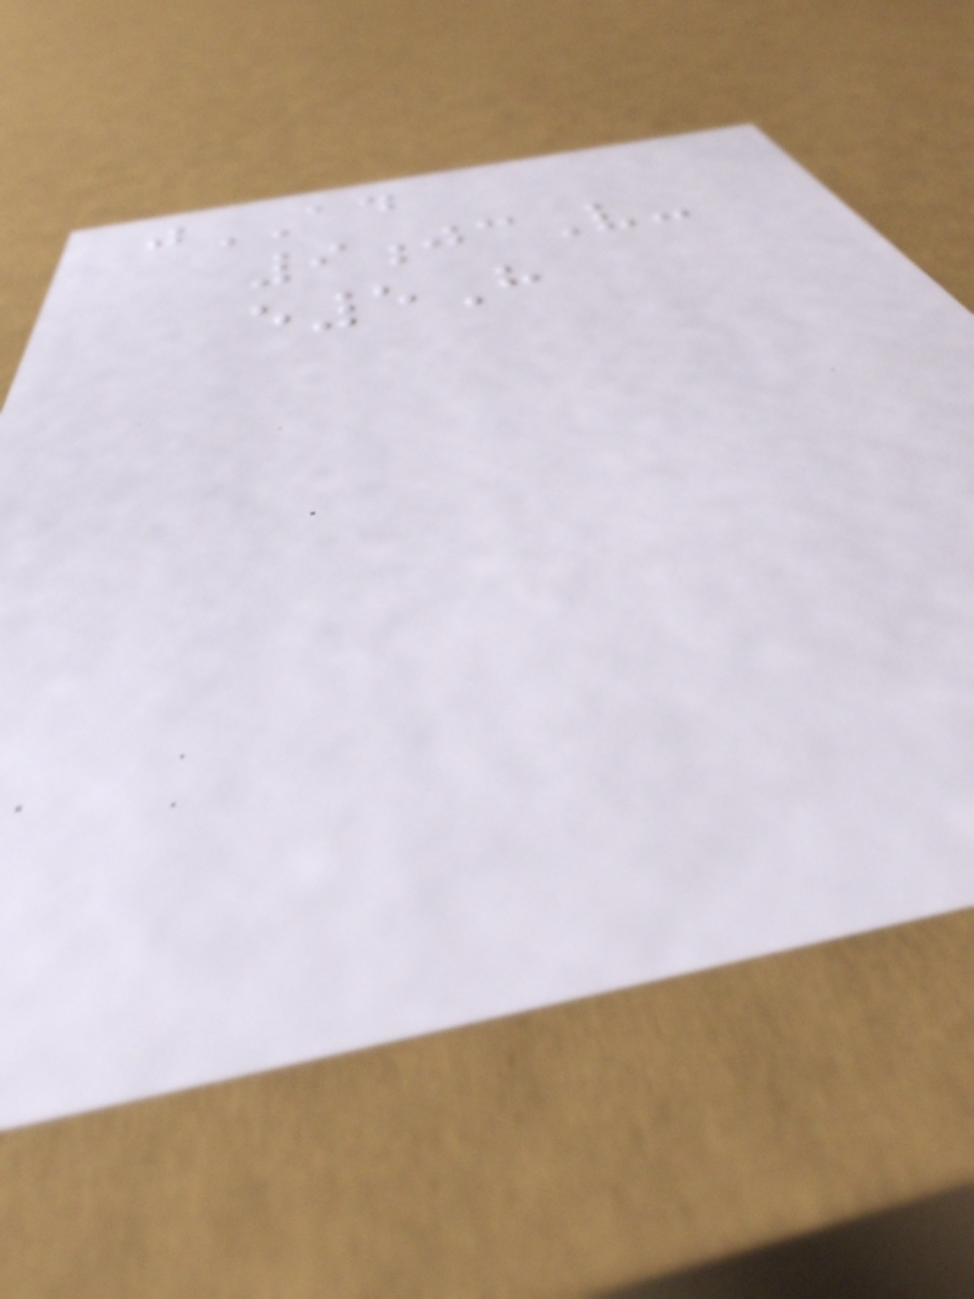jAD
9jcV-
e5H
